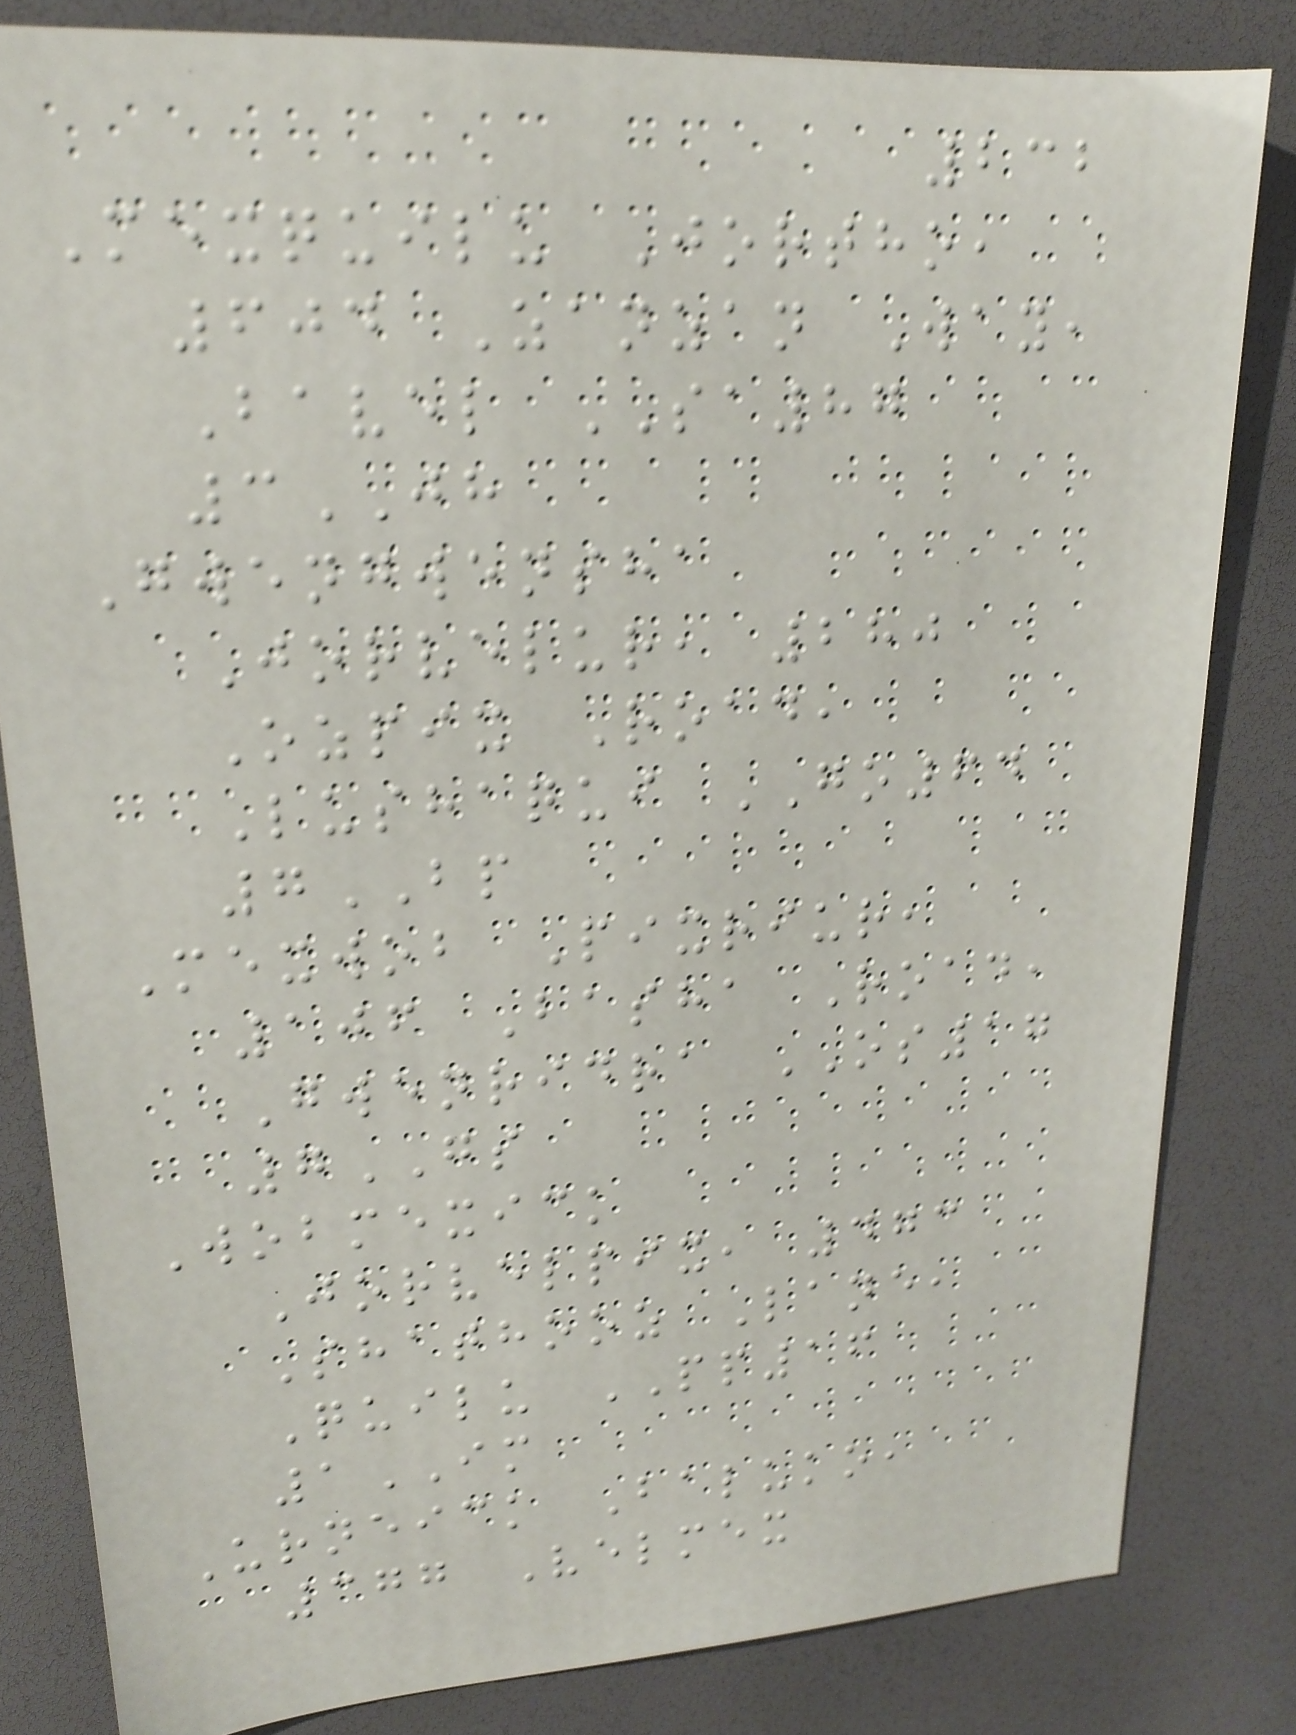232
Mexquilu Jortho,
604 Zanzan Way,
Bavel SA87
3JH
Gwengwensha
Jorvelur, 280
Ozpix Road,
Lushaqui GO64
7BP
Mexwob Pixriur,
106 Basha Road,
Gwenridra OS17
7GS
Wobmexick
Jorvelpix, 473
Shathooz Lane,
Quilu PP16
1IM
Urneick Baluko,
377 Velmex
